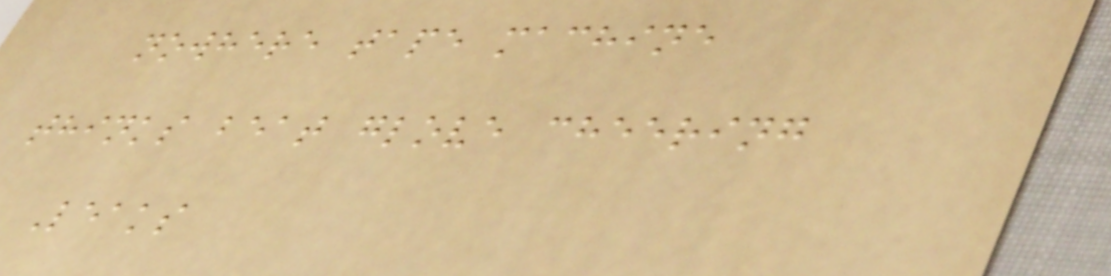nowhere tape machine
thinks beat glove cheering
Leaks
